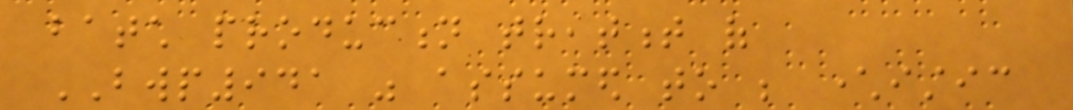batch production treatment of
BWP941 was assumed to be characteristic
